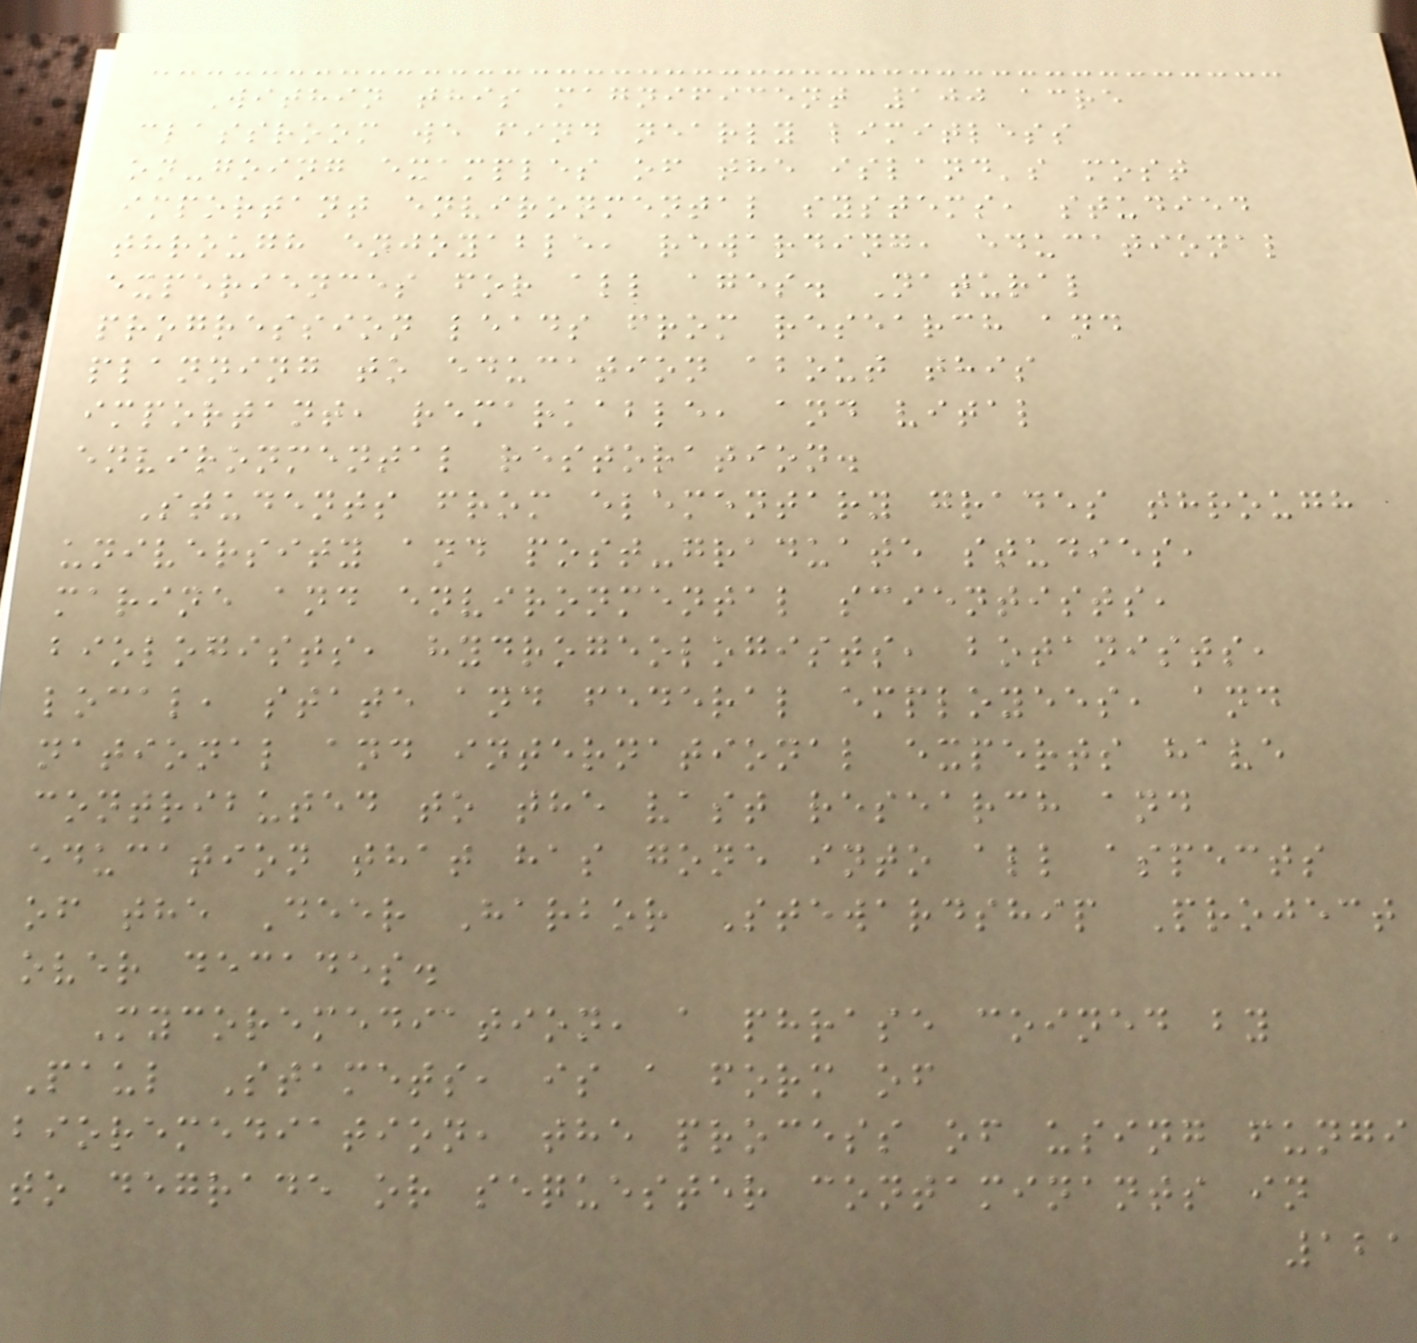Within this magnificent 100 acre
classroom we find nearly limitless
on-going examples of the island's most
important environmental systems, studied
through enjoyable, rewarding, educational
experiences for all ages. Natural
progression leads from research and
planning to education about this
important, remarkable, and vital
environmental restoration.
Students from elementary grades through
university and post-graduate studies,
marine and environmental scientists,
biologists, hydrogeologists, botanists,
local, state and federal employees, and
national and international experts have
contributed to the vast research and
education that has gone into all aspects
of the Deer Harbor Stewardship Project
over decades.
Mycoremediation, a phrase coined by
Paul Stamets, is a form of
bioremediation, the process of using fungi
to degrade or sequester contaminants in
121
